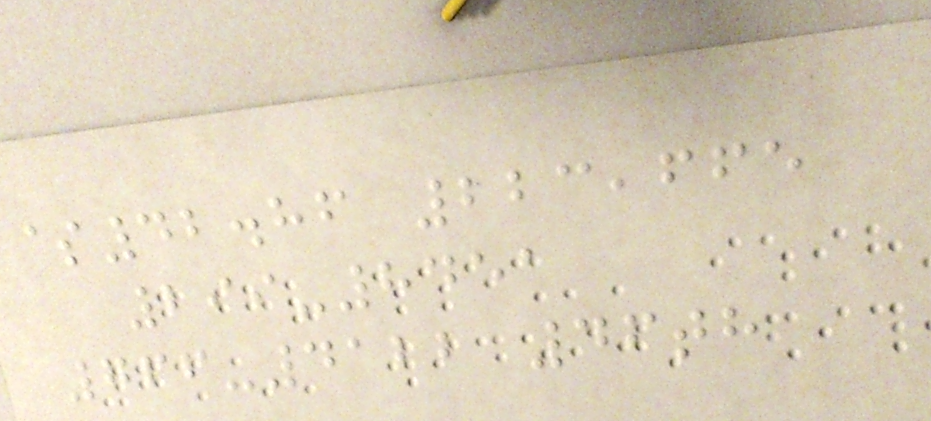$42.86 223,665
299-8451
766-4122 46th
